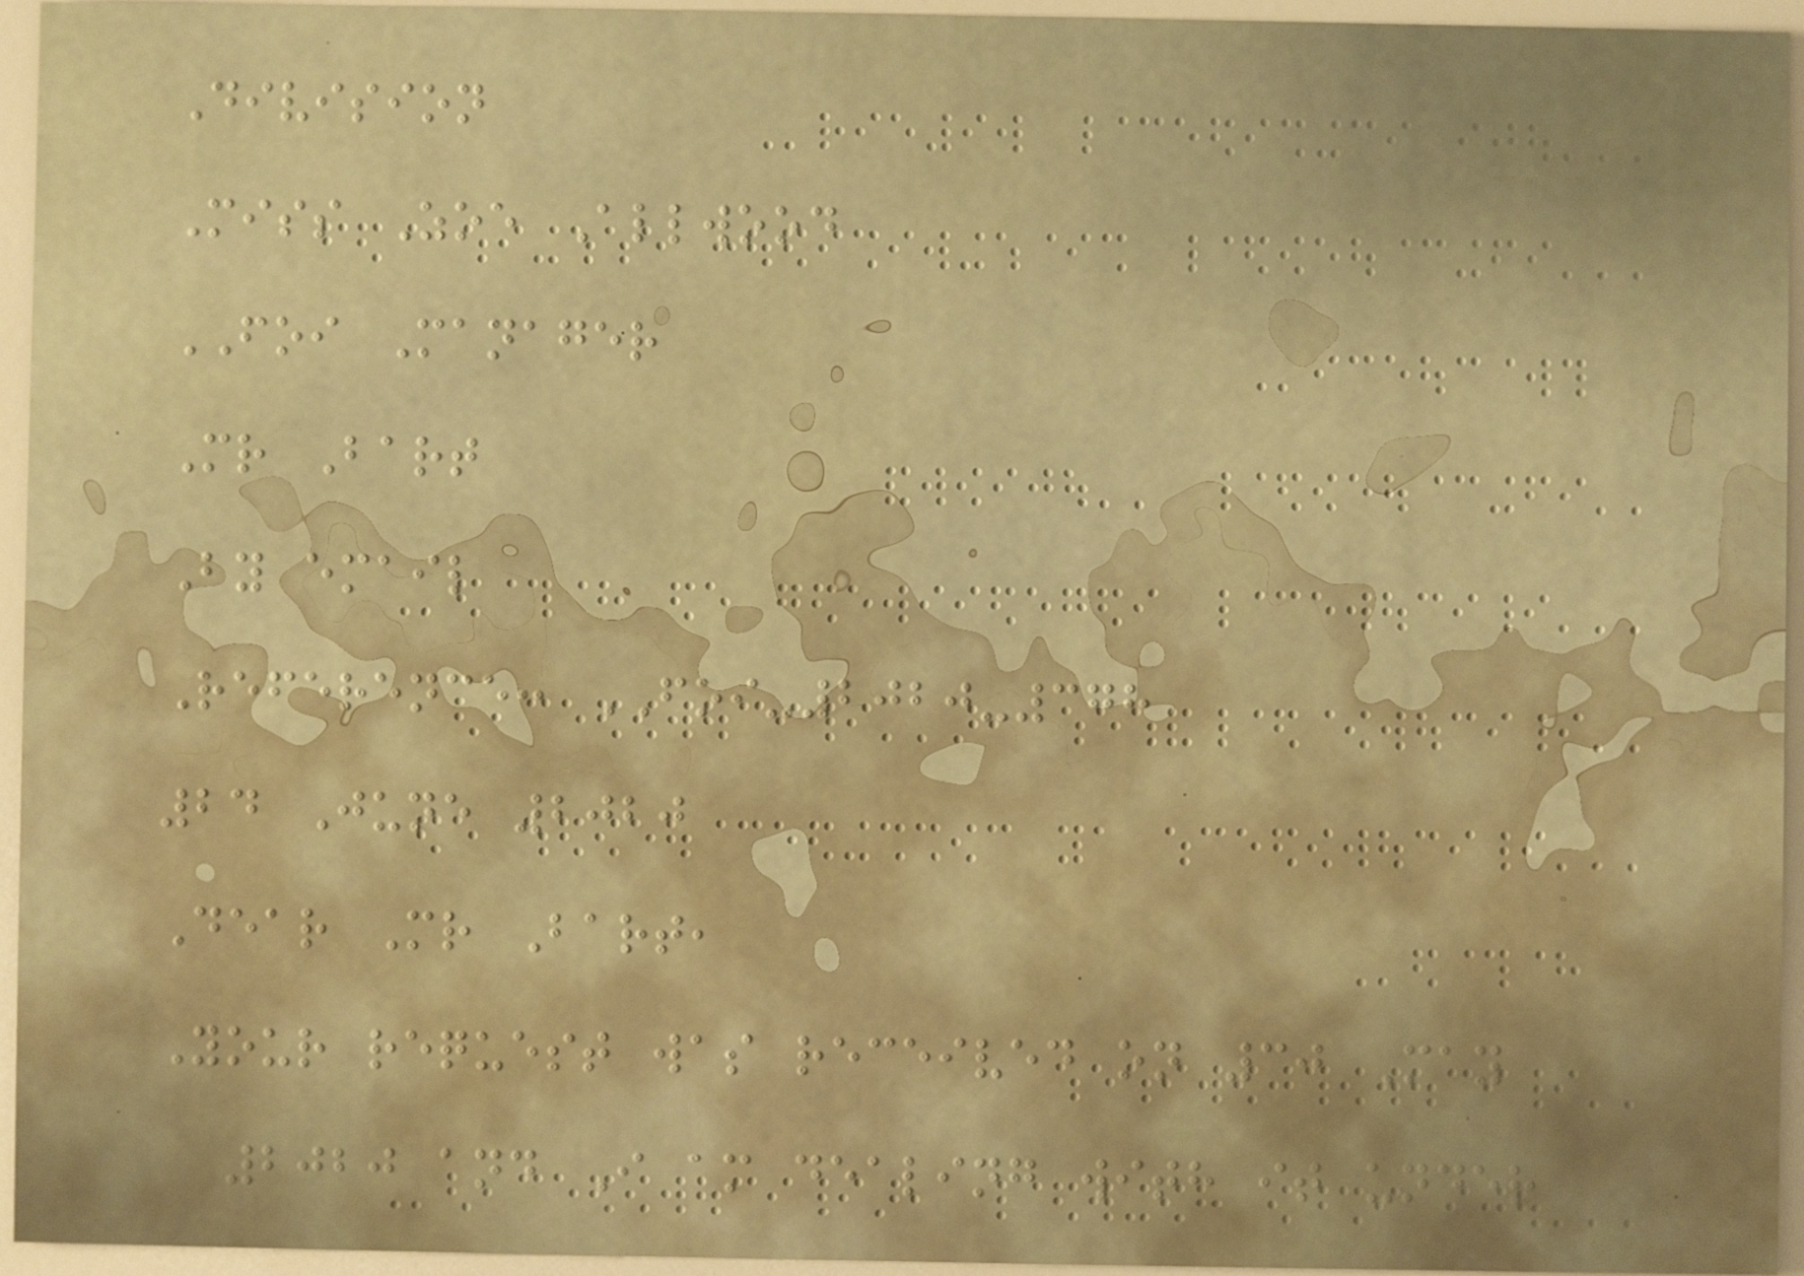Division
Miss Zoe Allwood
FOI Manager
Mr Bart
By email
Reference: FOI-2020-378
24 June 2020
Dear Mr Bart,
Your request was received on 30 May
2020 and I am dealing with it under
